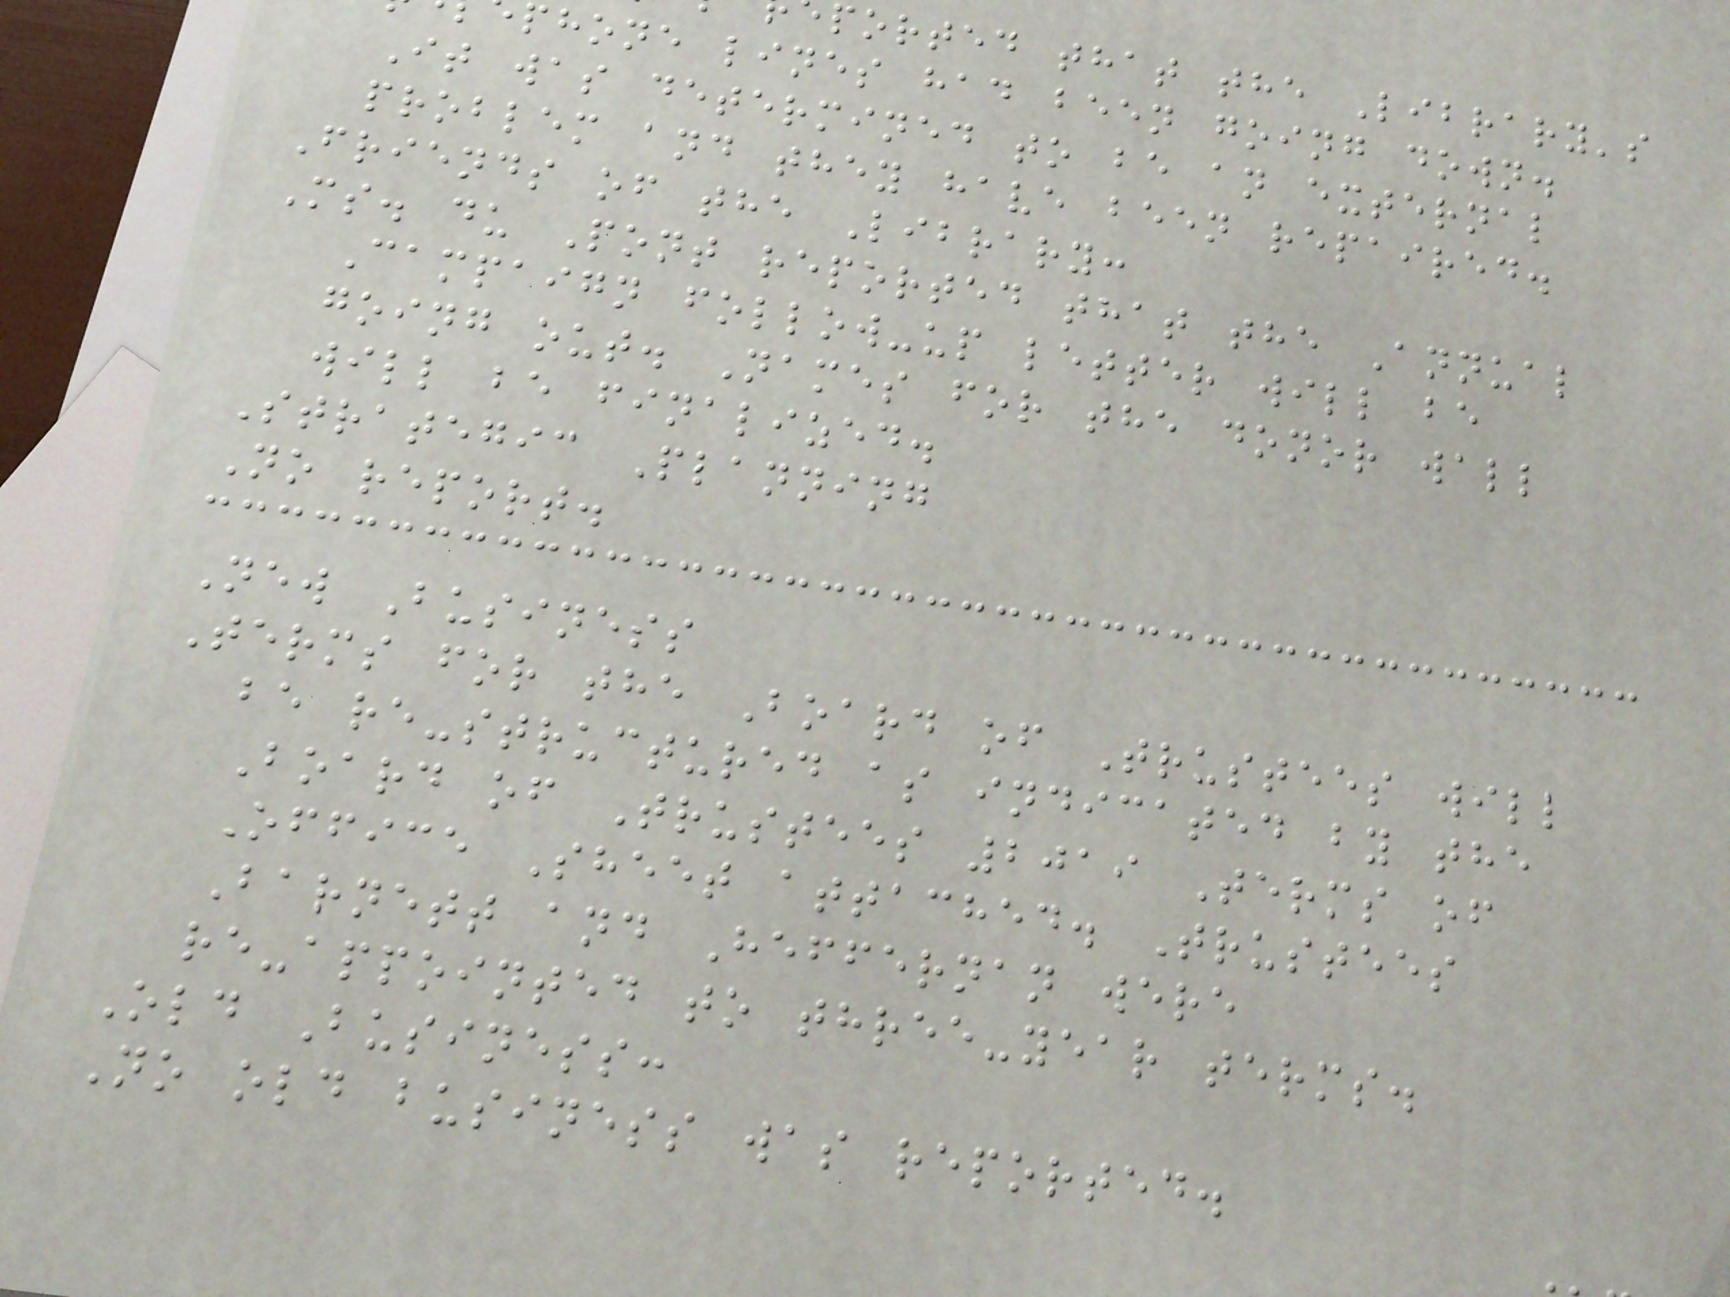ported that the Library's
phone lines had been going down.
It was determined to be an external
problem and they have been repaired.
Friends of the Library:
Ms. du Pont reported that the Annual
Campaign follow-up letter will be
going out. Names for the donor wall
will be finalized.
Strategic Planning
No report.
New Business
Terms for the Board of Trustees will
be re-structured as indicated by the
Board of Trustees 2019 Terms of
Office Sheet attached. Trustees
Barnett and Heffernan were
re-appointed to three-year terms.
Old Business:
No old business was reported.
